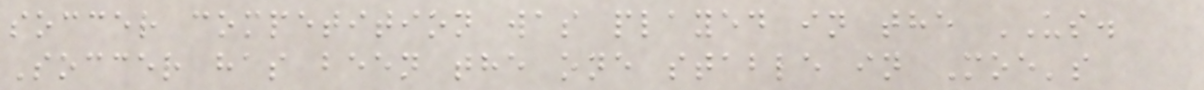soccer competition was played in the US.
Soccer has been the one stable in Moe's
